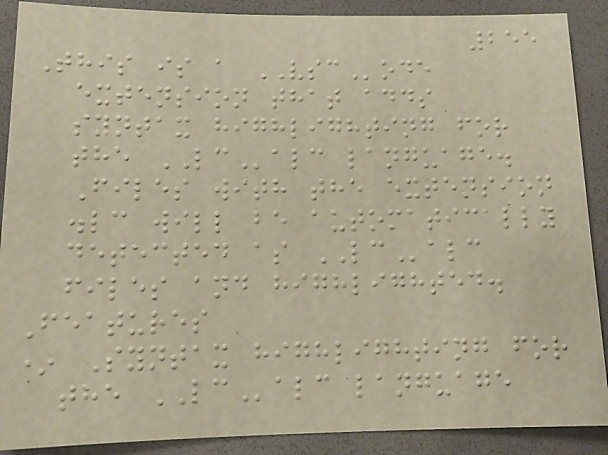255
This is a VSCode
extension that adds
syntax highlighting for
the LCalc language.
Files with the extension
.lc will be automatically
detected as LCalc
files and highlighted.
Features
* Syntax highlighting for
the LCalc language
